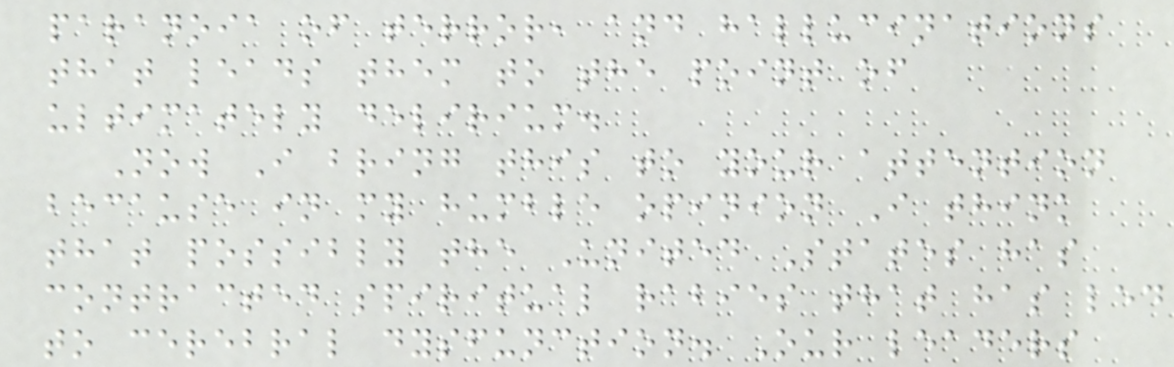paranoia of terror, and hallucinations
that leads them to the point of
ultimately delirium.
Now I bring this to your attention
because in my humble opinion I think
that possibly the United States has
contracted spiritual rabies that has led
to cerebral dysfunction. Our leaders
